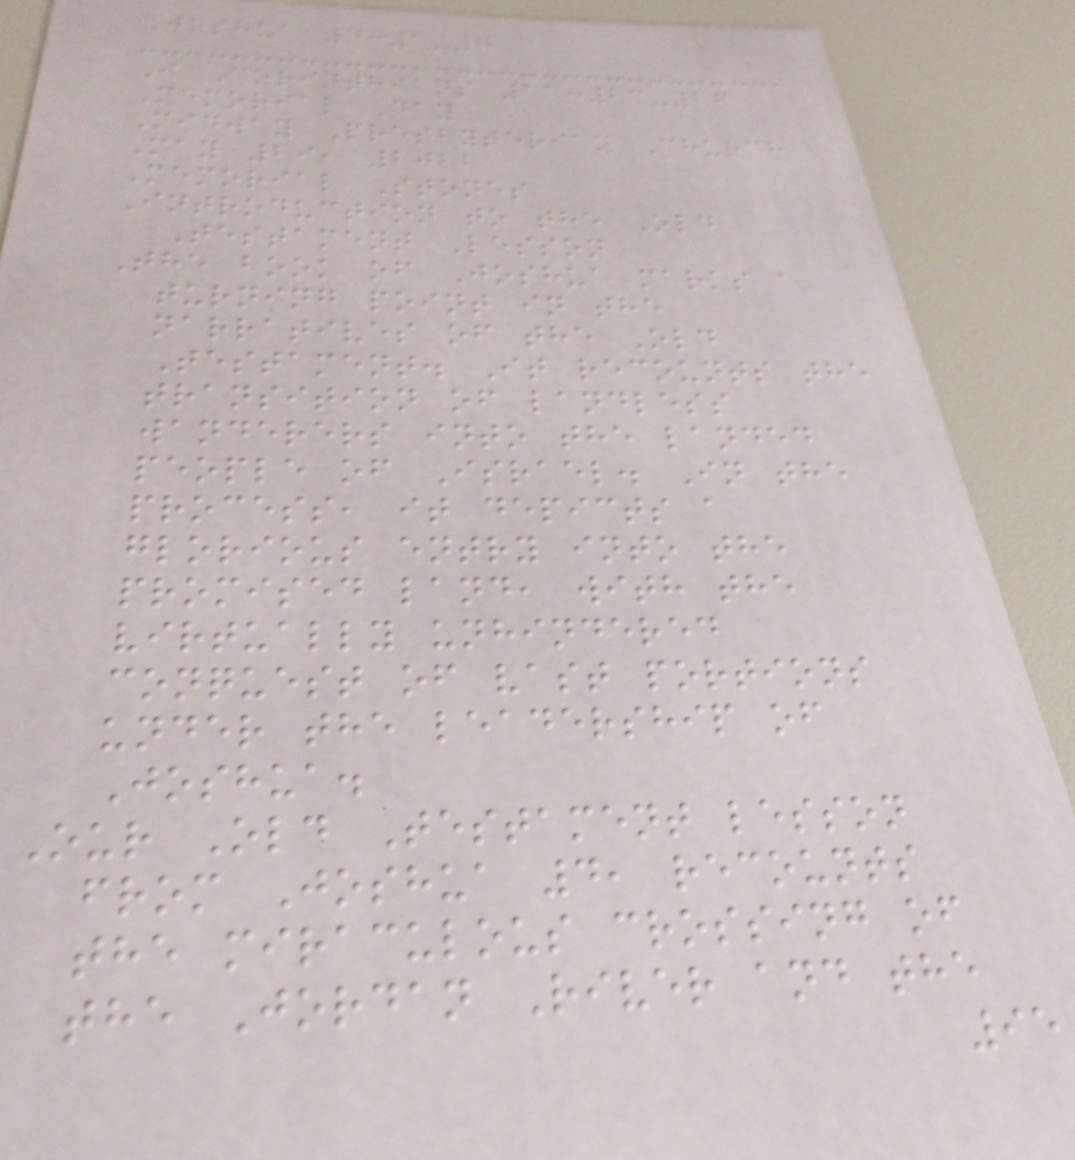Joshua 4:1-7
I Corinthians 11:23-26
Memorial Day
Midway Presbyterian Church
May 29, 2022
Memorial Stones
Introduction to the Old
Testament Lesson
The book of Joshua marks a
turning point in the
narratives of the Old
Testament. It recounts the
transition of landless
wanderers into the landed
people of Israel. In the
process, it depicts a
glorious entry into the
promised land, with the
virtually unhindered
conquest of vast portions
under the leadership of
Joshua.
Our Old Testament lesson
from Joshua 4, recounts
the miraculous crossing of
the Jordan River and the
95
